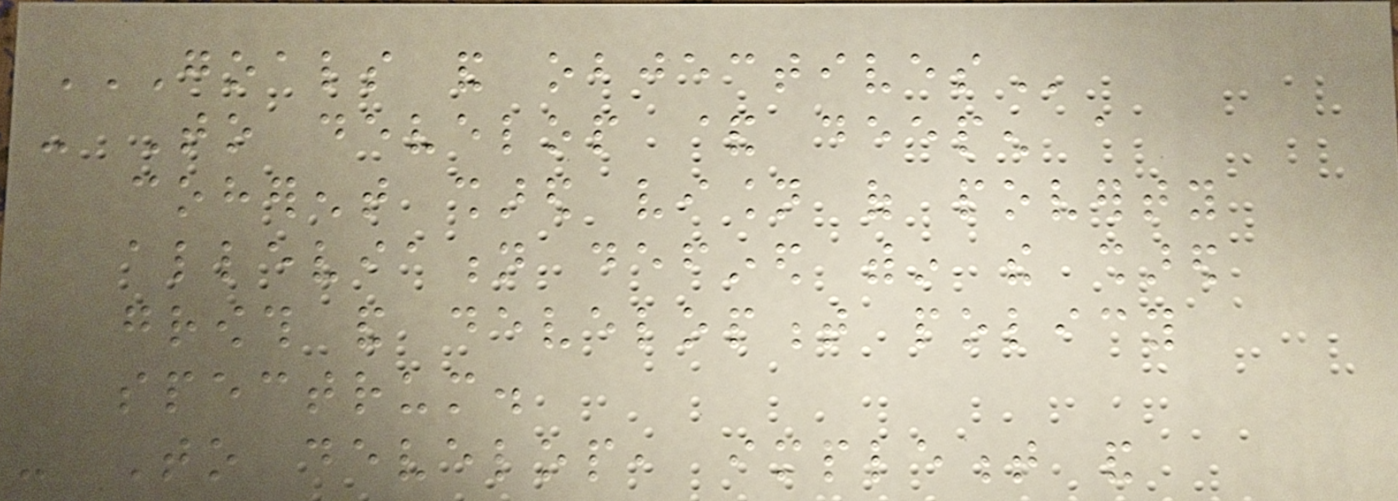GOALS AND OBJECTIVES
- To develop & deepen a
coherent shared vision of poverty
alleviation defined within the shared
growth and development policy
spectrum.
- To develop, implement and
